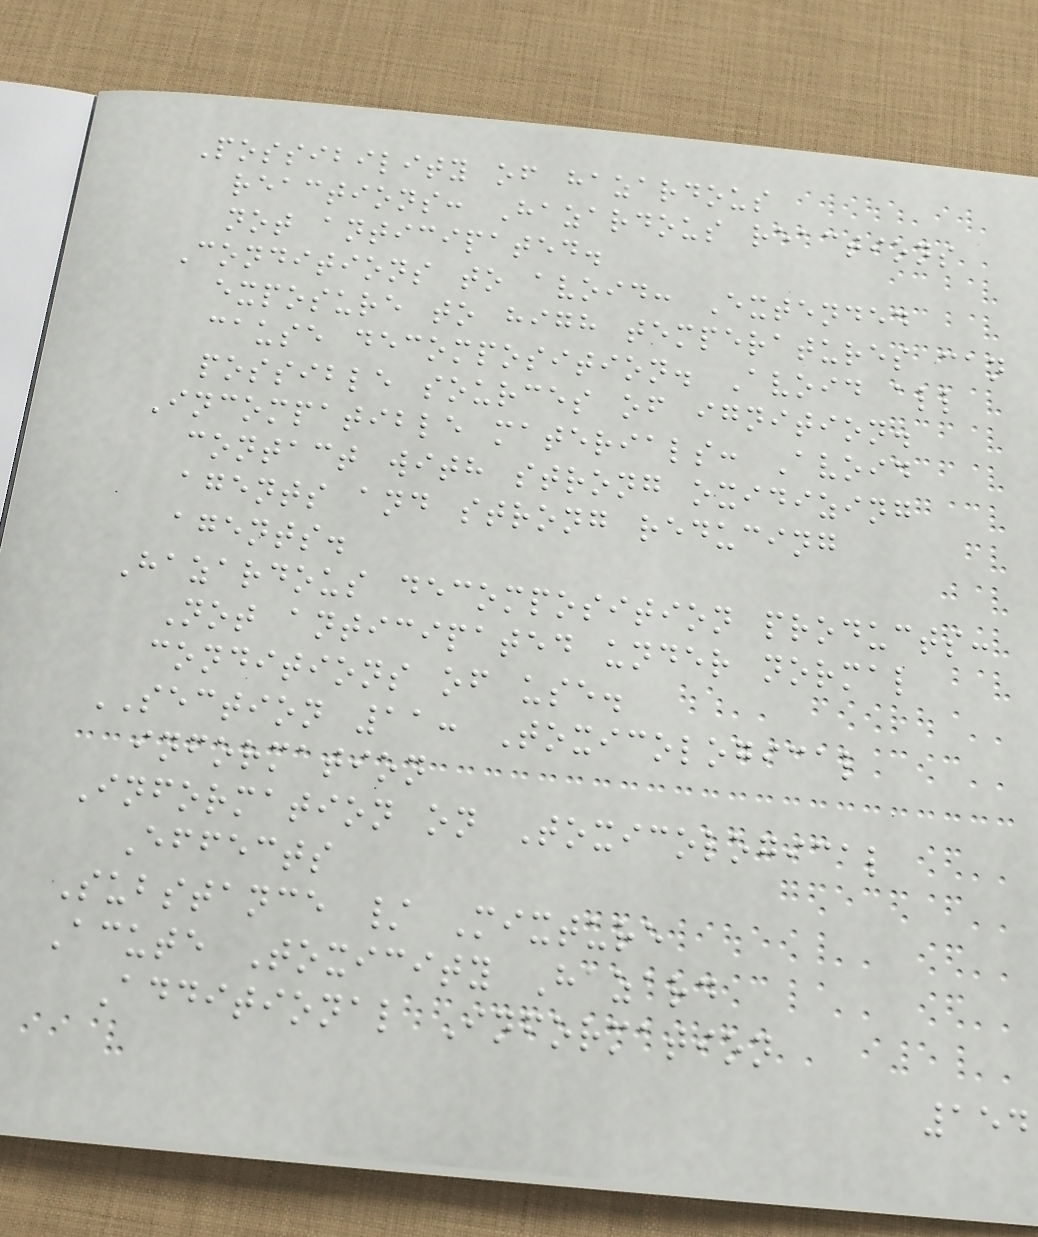Possibility of hazardous
reactions: Hazardous reactions
not anticipated.
Conditions to avoid: Extended
exposure to high temperatures can
cause decomposition. Avoid all
possible sources of ignition.
Incompatible materials: Avoid
contact with strong oxidizing
agents and strong reducing
agents.
Hazardous decomposition products:
Not anticipated under normal
conditions of use.
SECTION 11: Toxicological
information
Information on Toxicological
Effects
Substance / Mixture
Acute Toxicity Hazard
Additional Information
154
